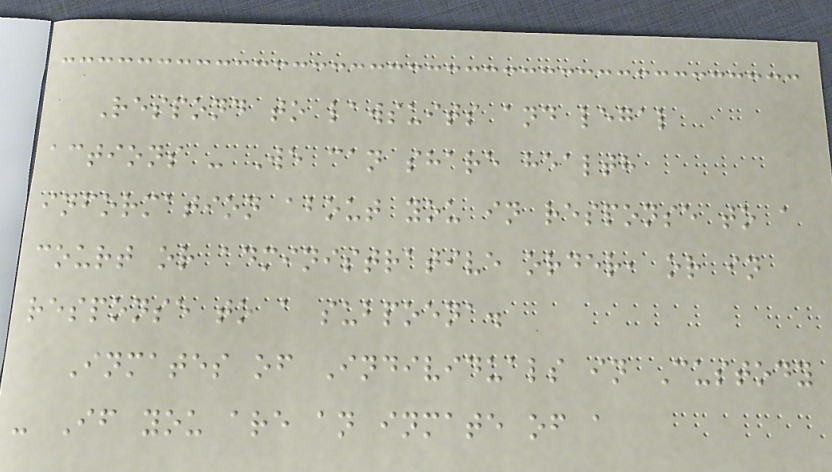Respond to lawsuits and legal
actions - We can share health
information about you in response to a
court or administrative order, or in
response to a subpoena.
Inmates of Individuals in Custody
- If you are an inmate of a
